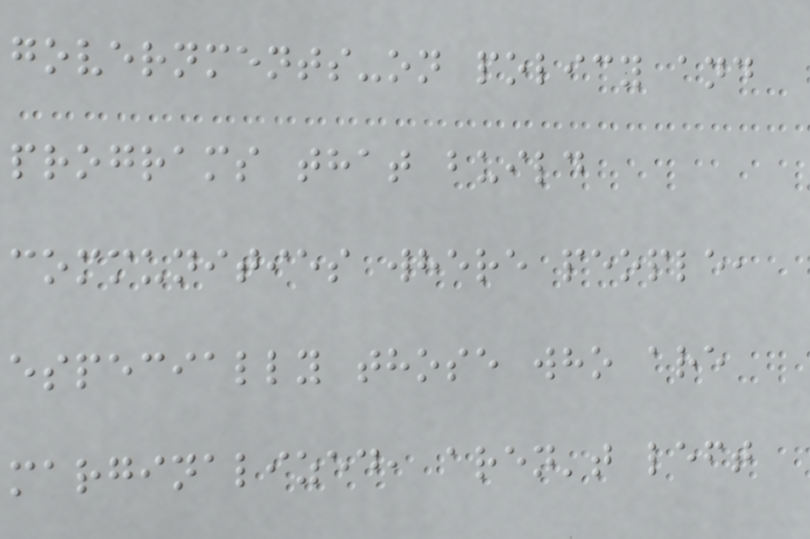governments-on policy and
programs that build
communities where people,
especially those who are
marginalized, aren't left
